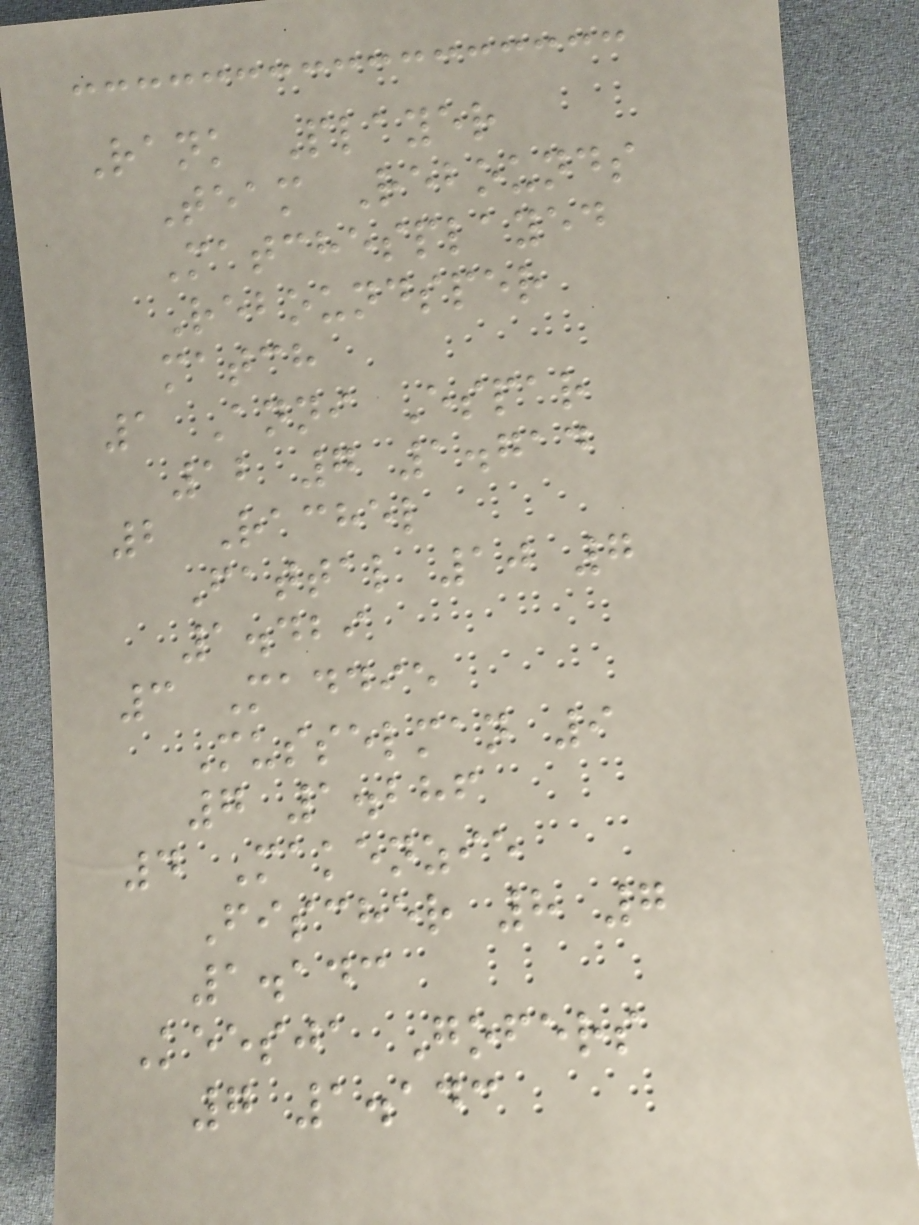Rank Player
Team Rebounds
Matchesplayed
Reboundsper
match
1 Anni Espar
12 7 1.714
2 Rachel
Fattal 10 7
1.429
3 Maddie
Musselman 9
7 1.286
4 Makenzie
Fischer 8 7
1.143
Keesja Gofers
7 1.143
